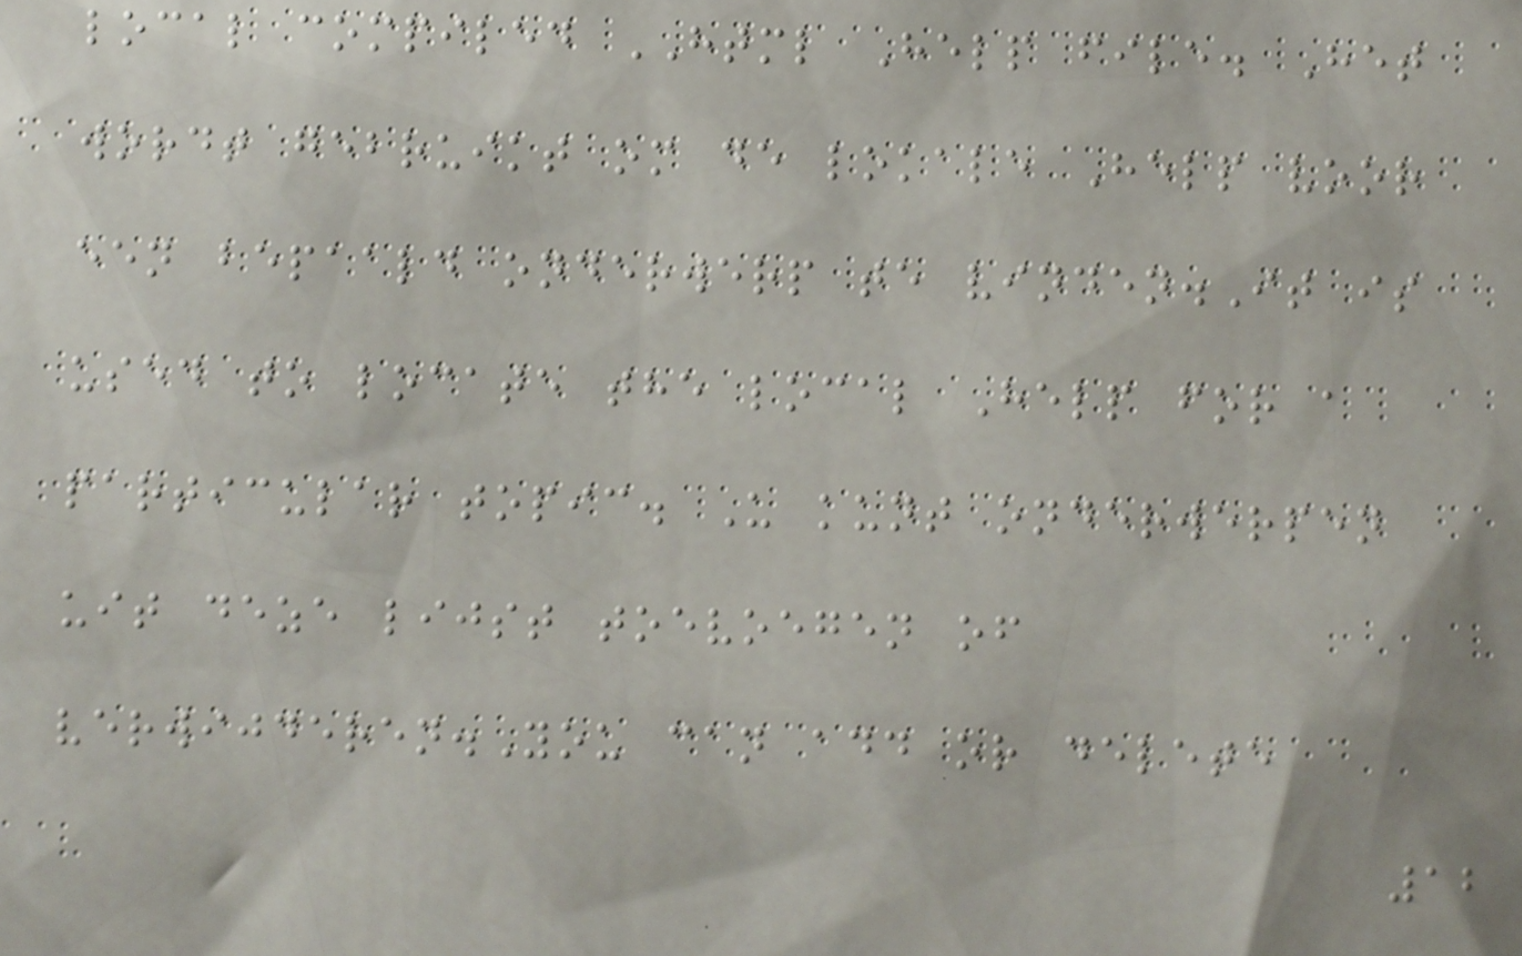local compiled HTML Help file. Het
wordt gebruikt om de lokale Help voor
een bepaald onderwerp te vinden.It is
used to locate the local Help for a
particular topic. U kunt onderwerpen
uit deze lijst toevoegen of
verwijderen.You can add or delete
12
